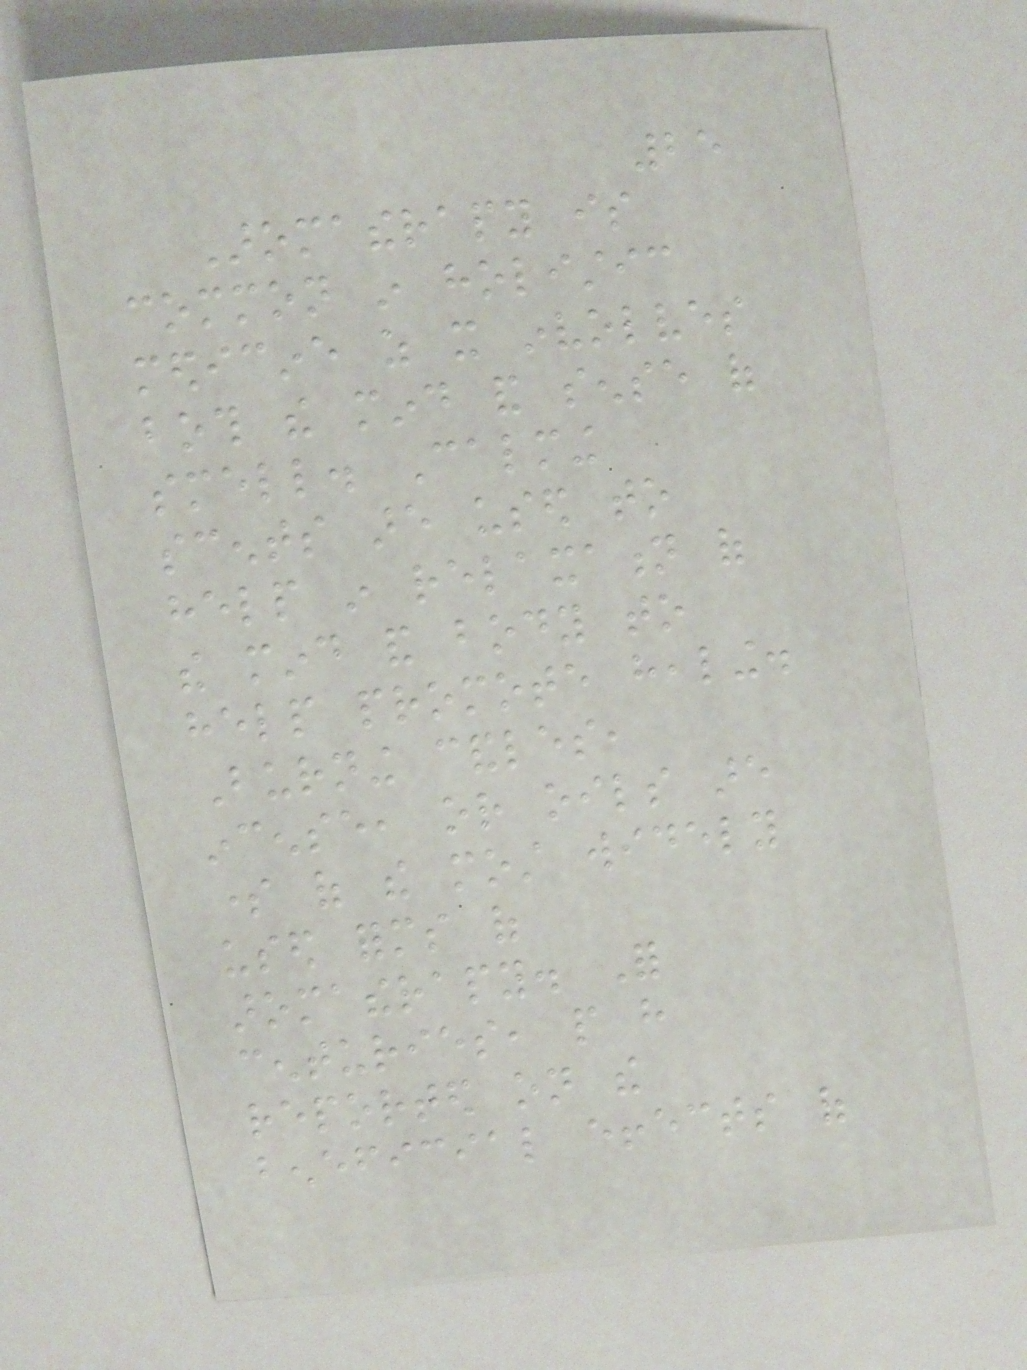25
Aromatherapy is
common in holistic
medicine as it involves
both the mind and sense of
smell. Calming
scents are used to
help in relaxation of
the mind and body to
help promote healing.
Burning candles,
incense, or oils are
some of the most widely
used forms of
aromatherapy. For
centuries, people have
reported on the
beneficial effects of
